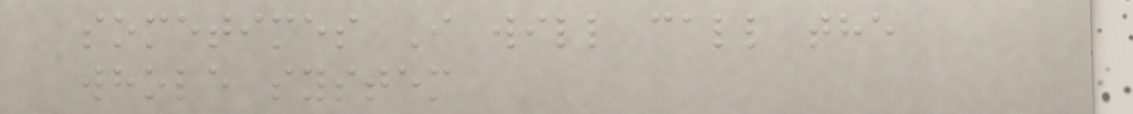sometimes I will call the
whole system
